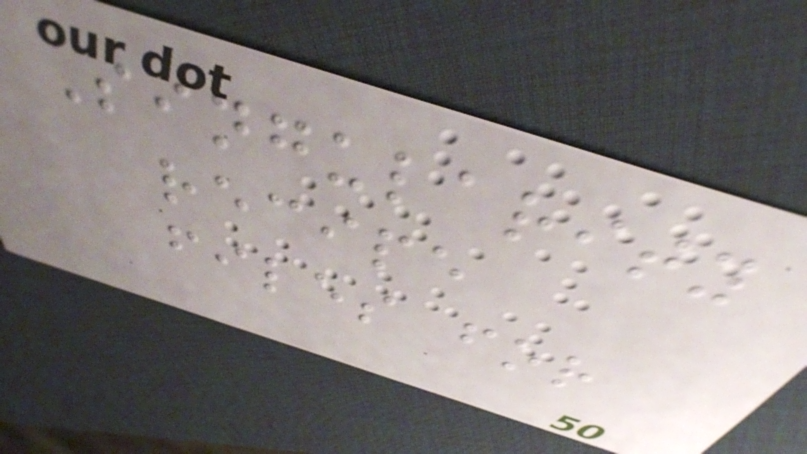Singularity
recipe
files for
